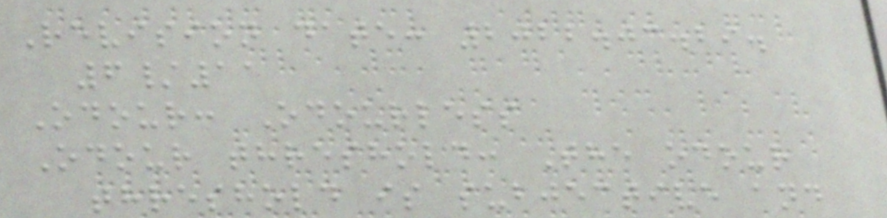Revision date: 2022.03.29.
6/11
Odour: Odourless
Odour threshold: The odour
threshold is subjective and
